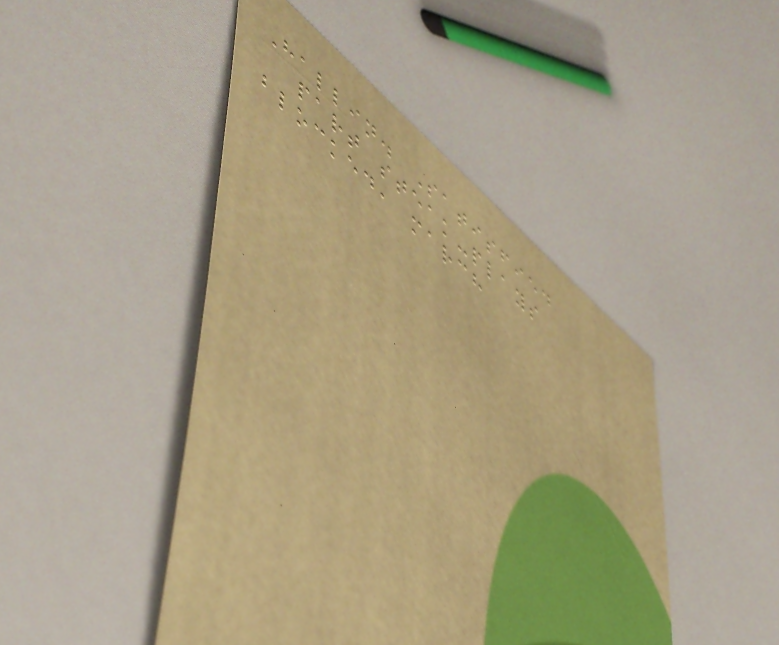Hallin. Satisfied
part steak-plays
blocked, march
